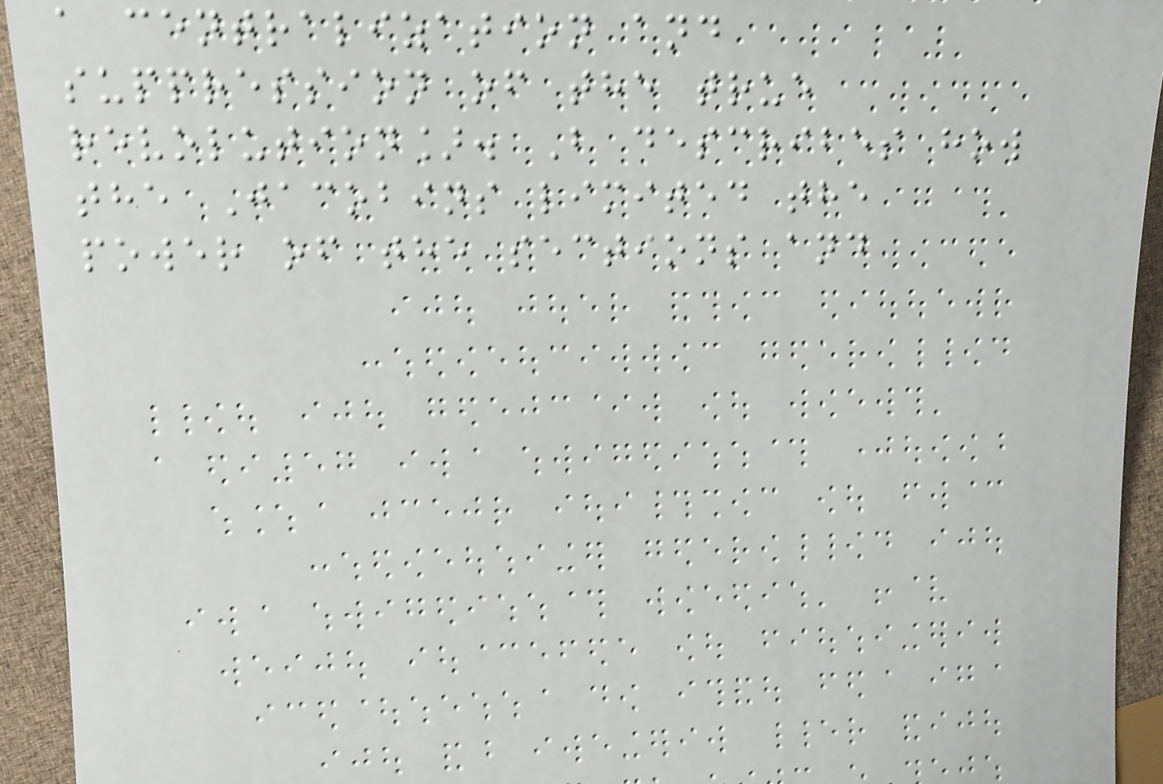a centralization and
suppression of the true
revolution]. B describes how
the Jacobins limited the
power of the sections and
